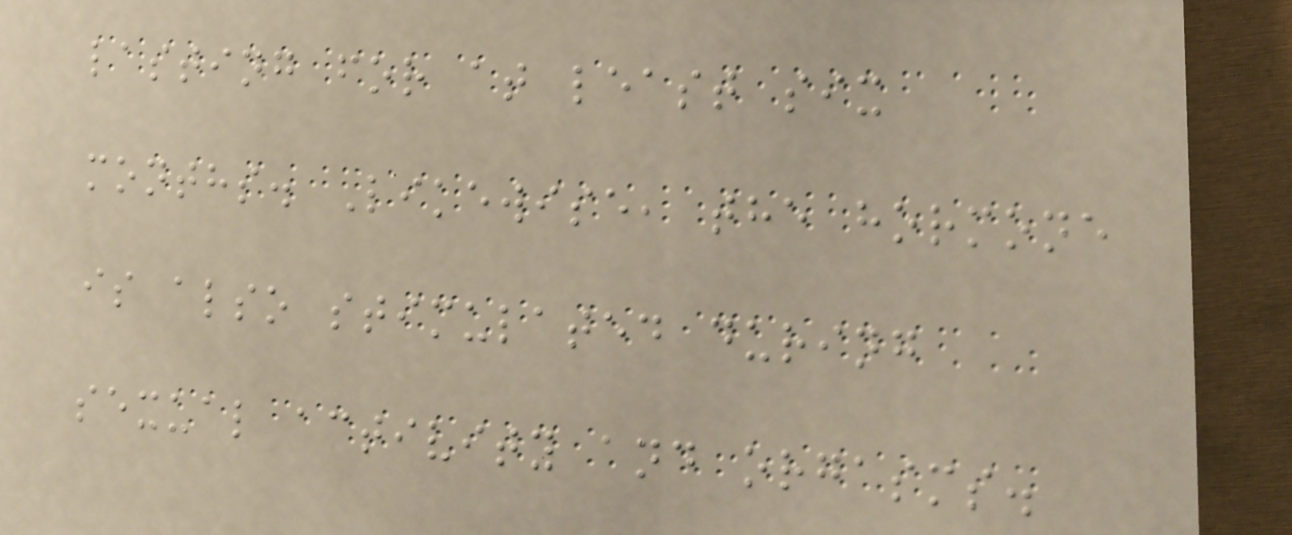lasting for at least six
months. Likewise, the hormone
is also stimulated during
sexual activity and orgasms.
